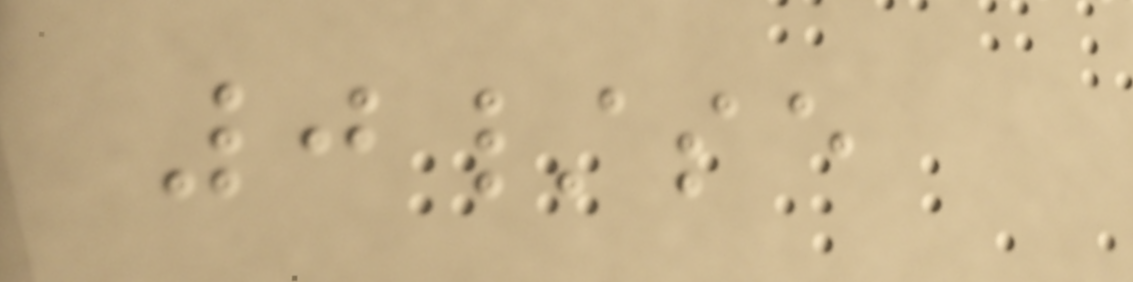0/se
